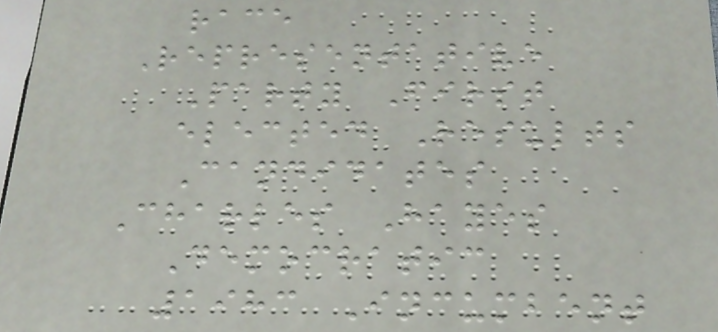race
Representative
Party First
elected Results
Candidates
Charles Hayes
Democratic
1983 Incumbent
